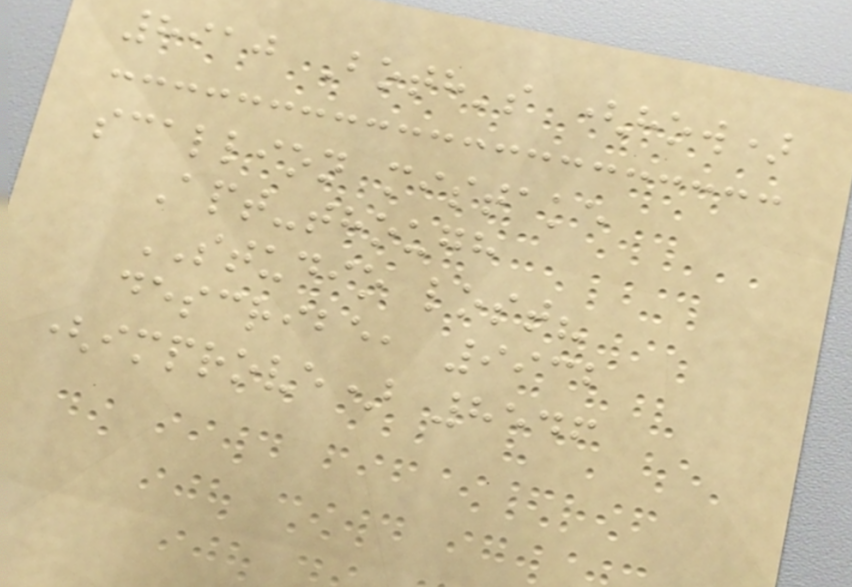8910 Both's (how)
scallion mistake
Apt-though
STUDIO lost?
describe, 9932
(improve) 8546
